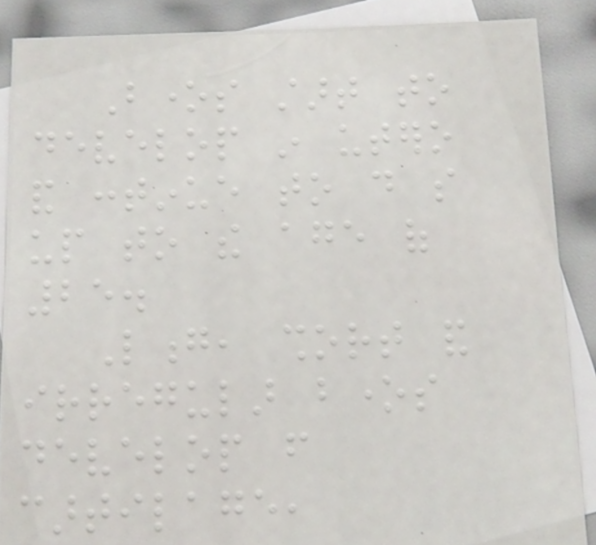Bones start to
develop in utero
and continue to do so
up to the age of
25.
Long, short and
irregular bones
develop from
cartilage,
